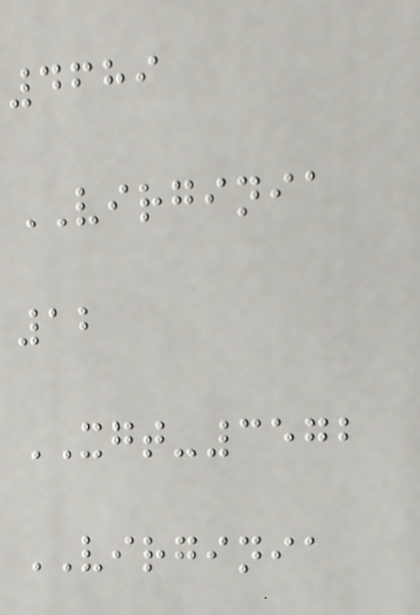4689
VIRGINIA
12
XGT-3572
VIRGINIA
